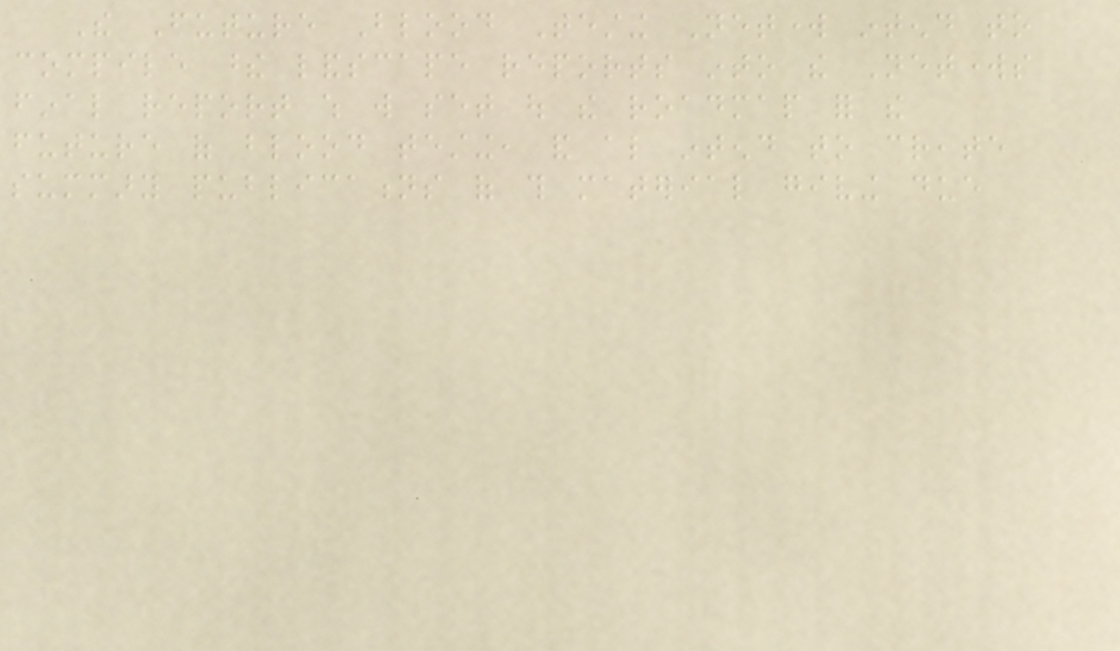The Future Blood Testing Network intend to
compile these landscape reports into the Networks
final report which will set out the roadmap for the
future of blood testing, and also intend to create
summary publications of this material giving due
